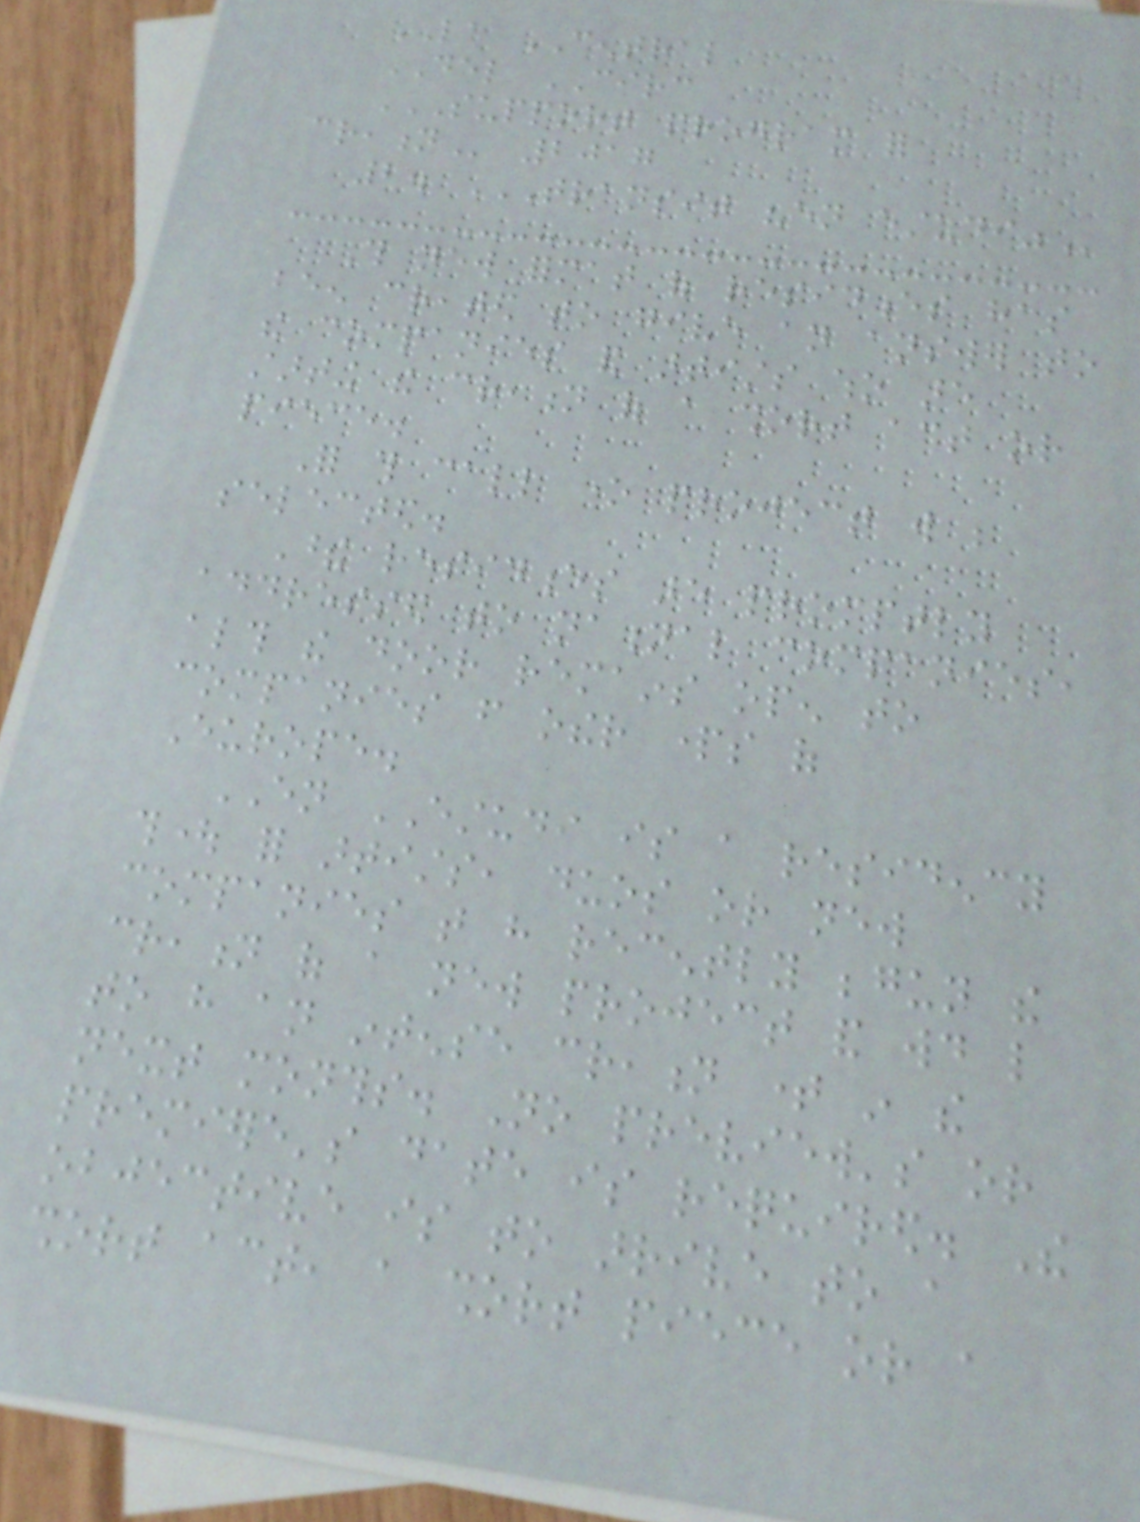LA CENTRAL
DEL CIRC
SUPPORT PROGRAM FOR
CREATION 2017
2. TRANSIT "EN ESTUDI"
This new format of residences has
been created to give an answer to
the companies and artists who are
starting the creation of a short act or
piece.
For this call one project will be
selected.
These residences are promptly
addressed to national companies,
although the door remains open to
companies from other parts of
Europe.
EN ESTUDI is a residency
thought for artists, duos or new
companies that have recently begun the
creation of a new project and would like
to have an intense creation time in the
next months. No preview's or
premiere's date is required. The
objective is to arrive to a
short act, a short piece or a
